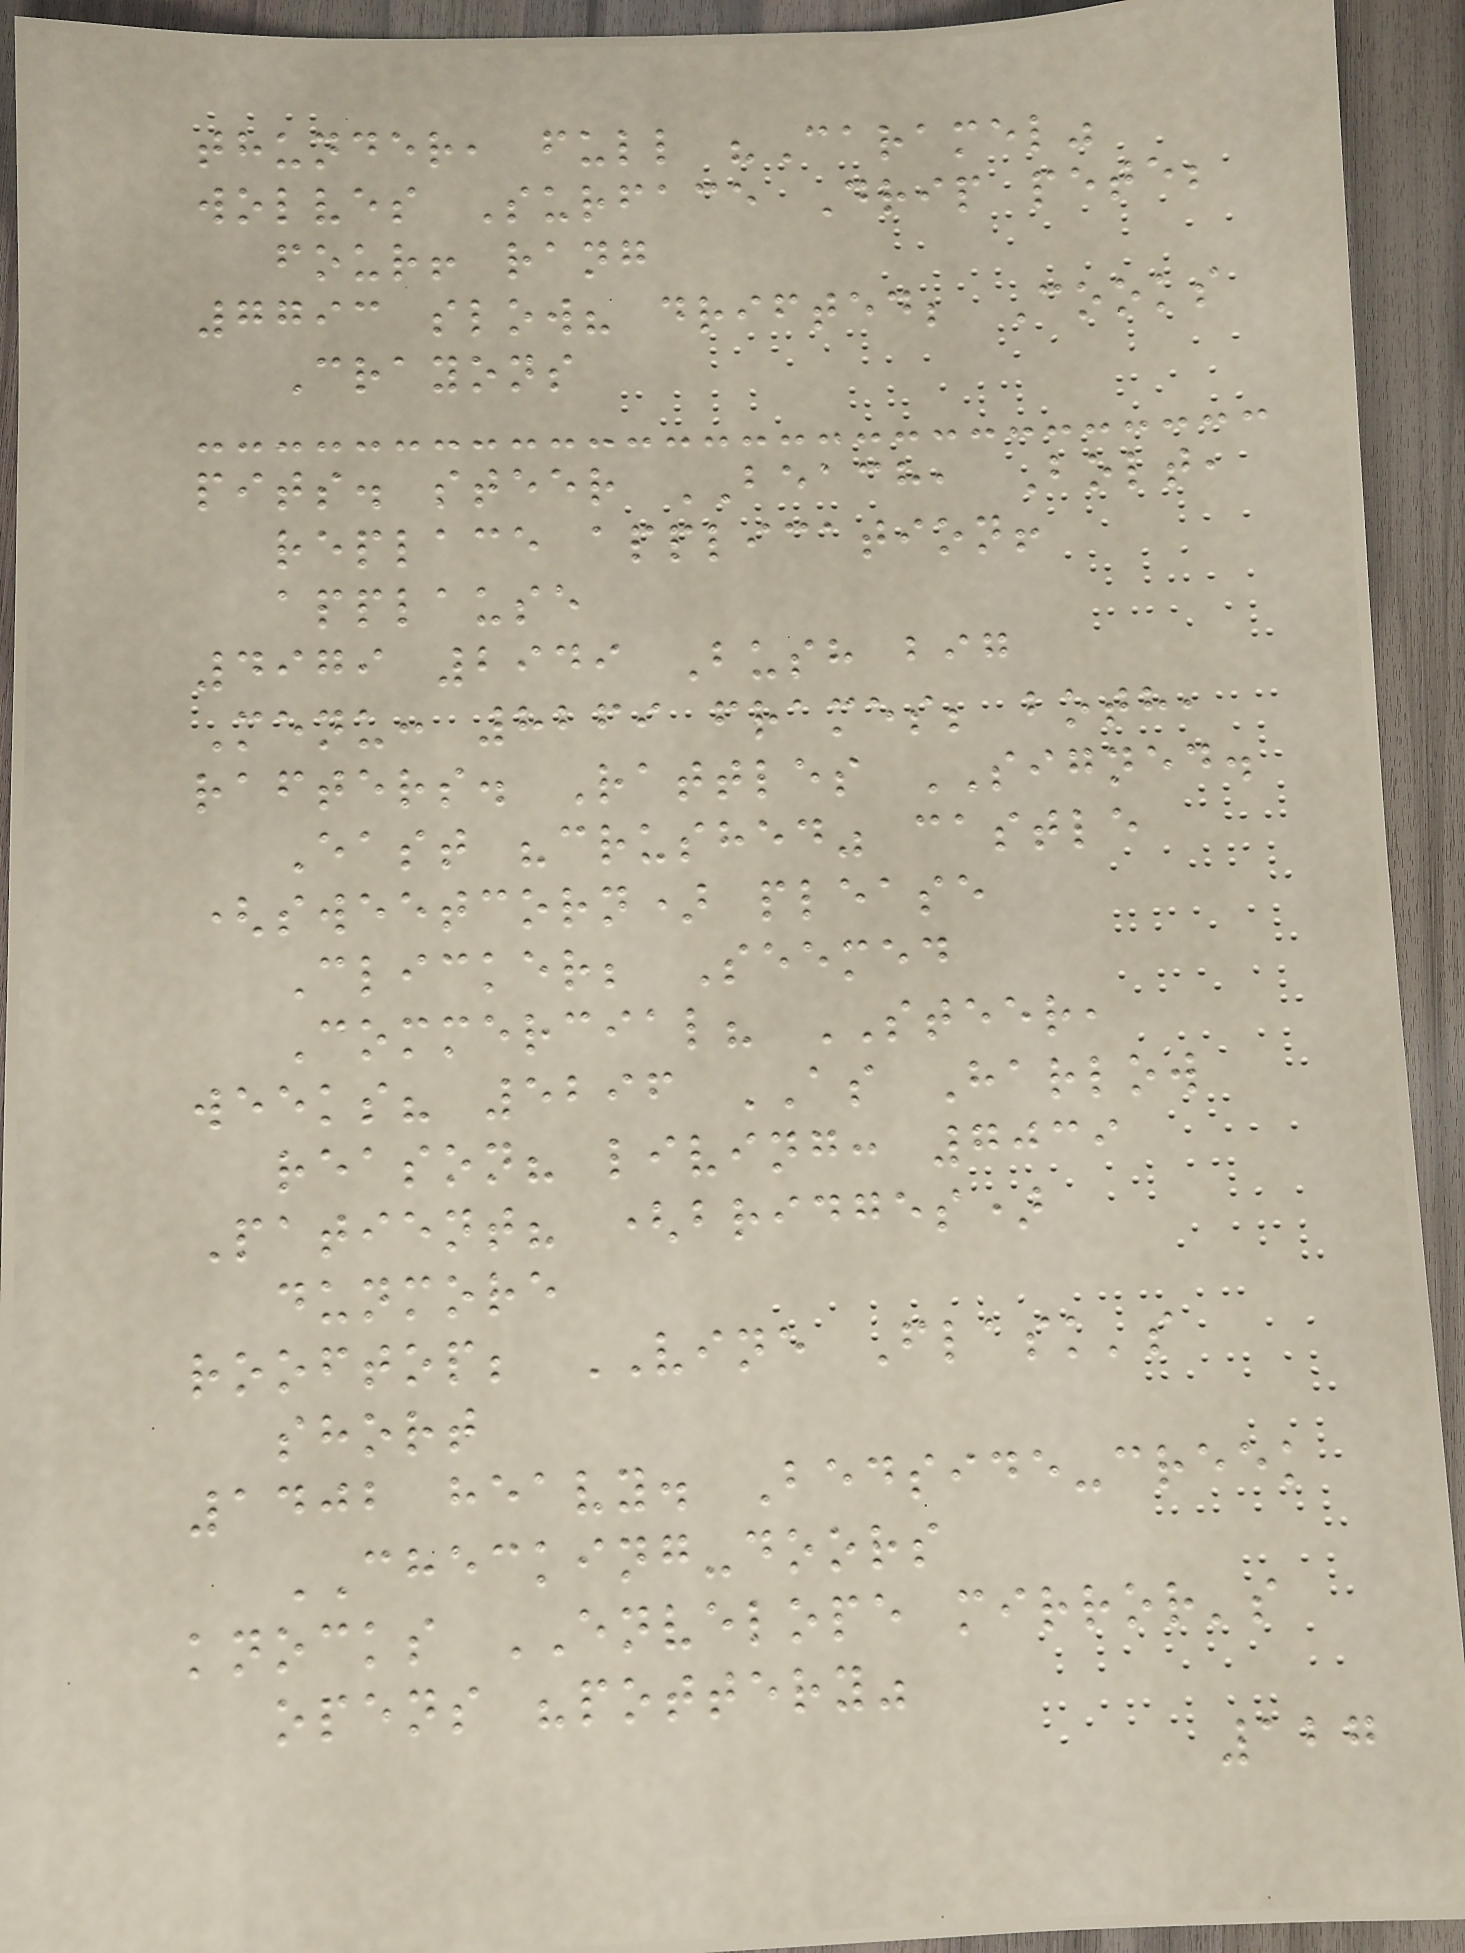thunder, full "Caramel"
wolves Surface Drip pete;
four! rang
7793 slow? drifted; Cooks
Crayons
pits. steer BEACH, Bolt,
replace application!
applause
4979 2949 Bush big
Menu: 8269 frames; both,
rafters. Rattles SIGNED.
East "crushed" castle
(sweetcorn) please
Clicker; Seemed
Commercial? STEER,
weeks? 5296 AS Harlow
reason? living: 7039
Patient? (bridges)
dunmore
rooftop; VINE Flask's
short
1402 heavy. Bedside-creek
CHECKING-doors
knocks ENVELOPE mirror's
opens "pottery"
127
